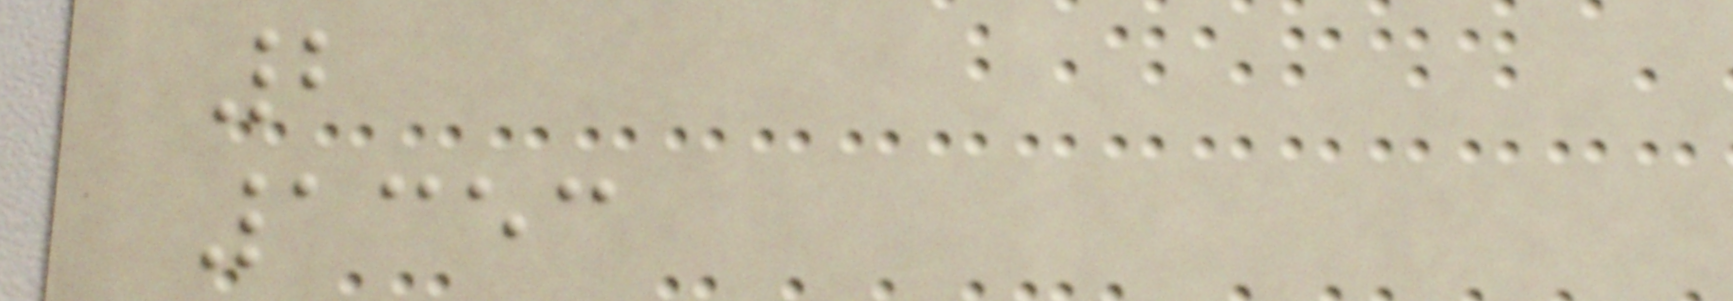2
1353
